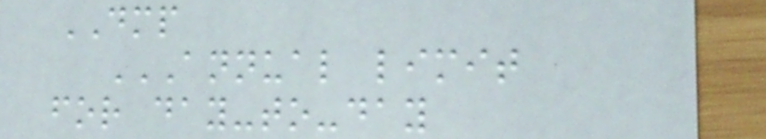DMP
ANNUAL LIMIT
FOR DAY-TO-DAY
